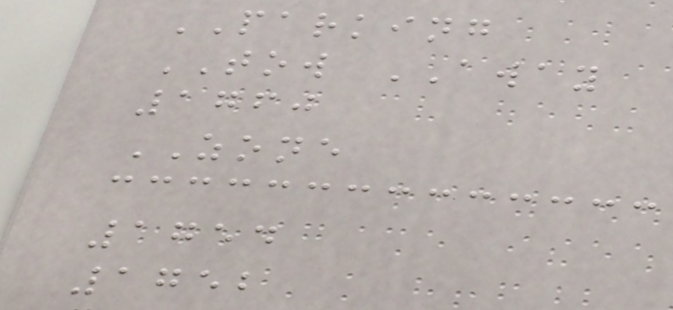PARKING
TOW AWAY
1760
ZONE
1754
1752
